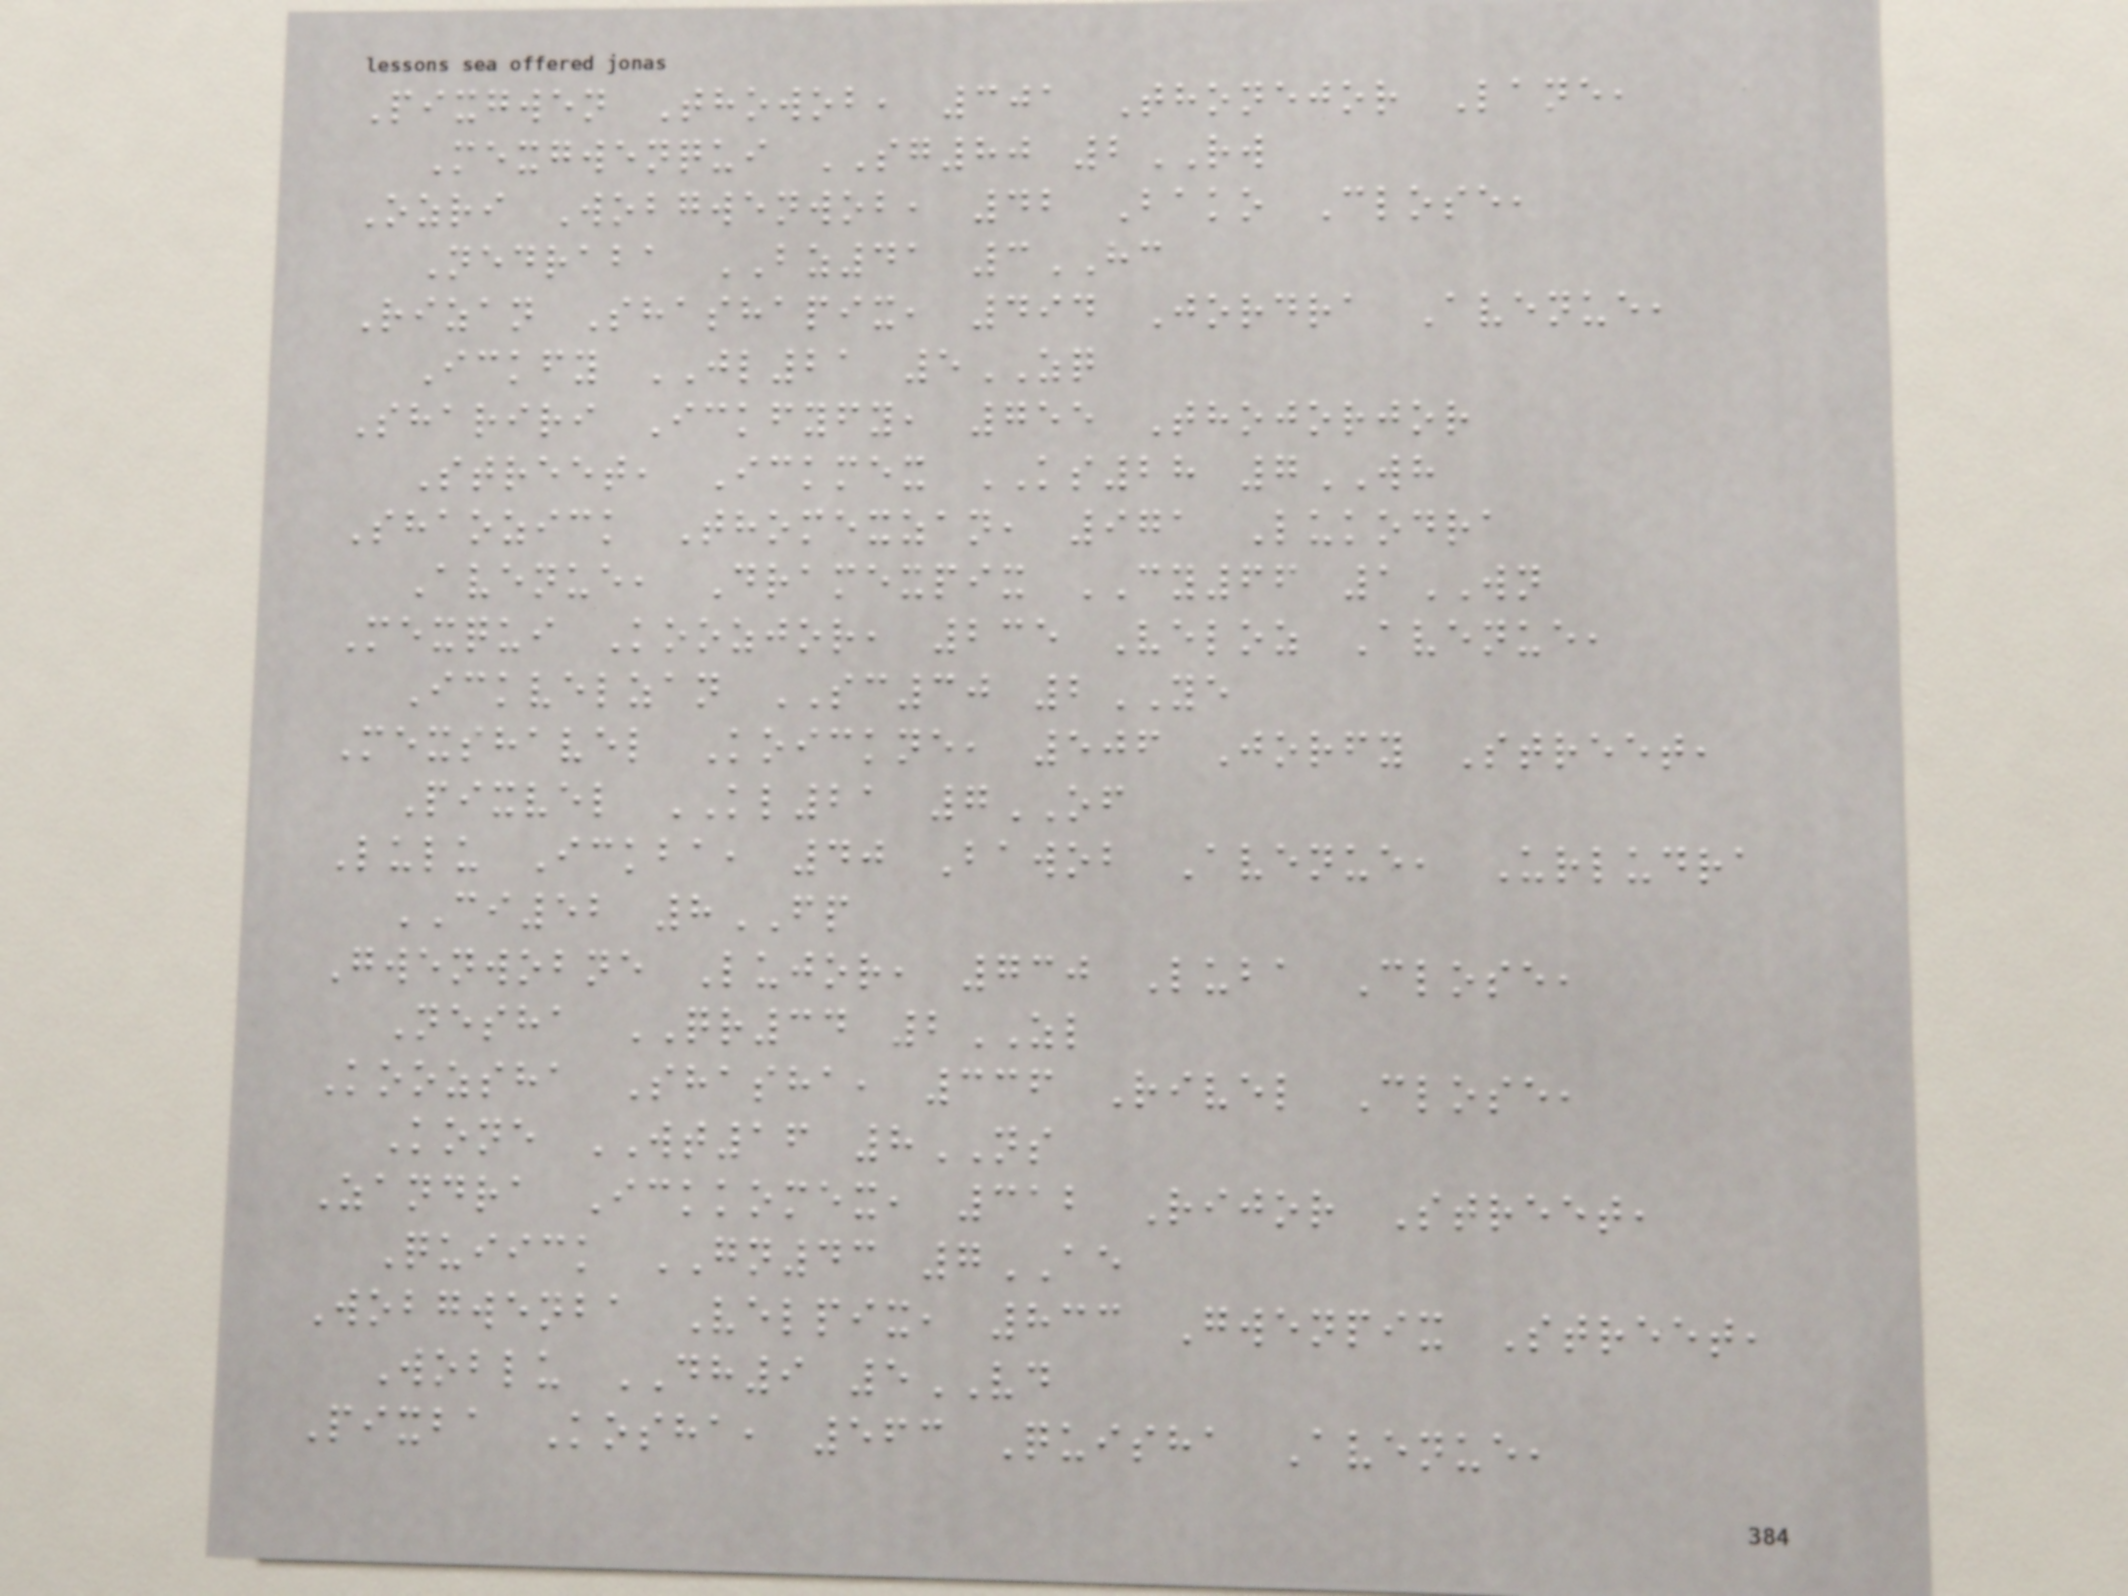Pixgwen Thowob, 301 Thonejor Lane,
Mexgwenqui SG80 2RW
Ozri Wobgwenwob, 42 Bako Close,
Nedraba BZ41 3HC
Rizan Shashapix, 494 Jordra Avenue,
Ickfy JL21 5ZQ
Shariri Ickfyfy, 755 Thojorjor
Street, Ickmex KS28 7WH
Shaozick Thomexzan, 971 Lukodra
Avenue, Dramexpix CY66 1WN
Mexqui Koozjor, 235 Veloz Avenue,
Ickvelzan SC30 2YE
Mexshavel Koickne, 506 Jorfy Street,
Pixvel KL21 7OF
Lulu Ickba, 40 Bawob Avenue, Urludra
CI52 8FP
Gwenwobne Lujor, 730 Luba Close,
Nesha QR34 2ZL
Koozsha Shasha, 336 Rivel Close,
Kone WT16 8NS
Zandra Ickkomex, 312 Rijor Street,
Quiick GN43 7AE
Wobgwenba Velpix, 833 Gwenpix Street,
Woblu DH9 5VD
Pixba Kosha, 563 Quisha Avenue,
